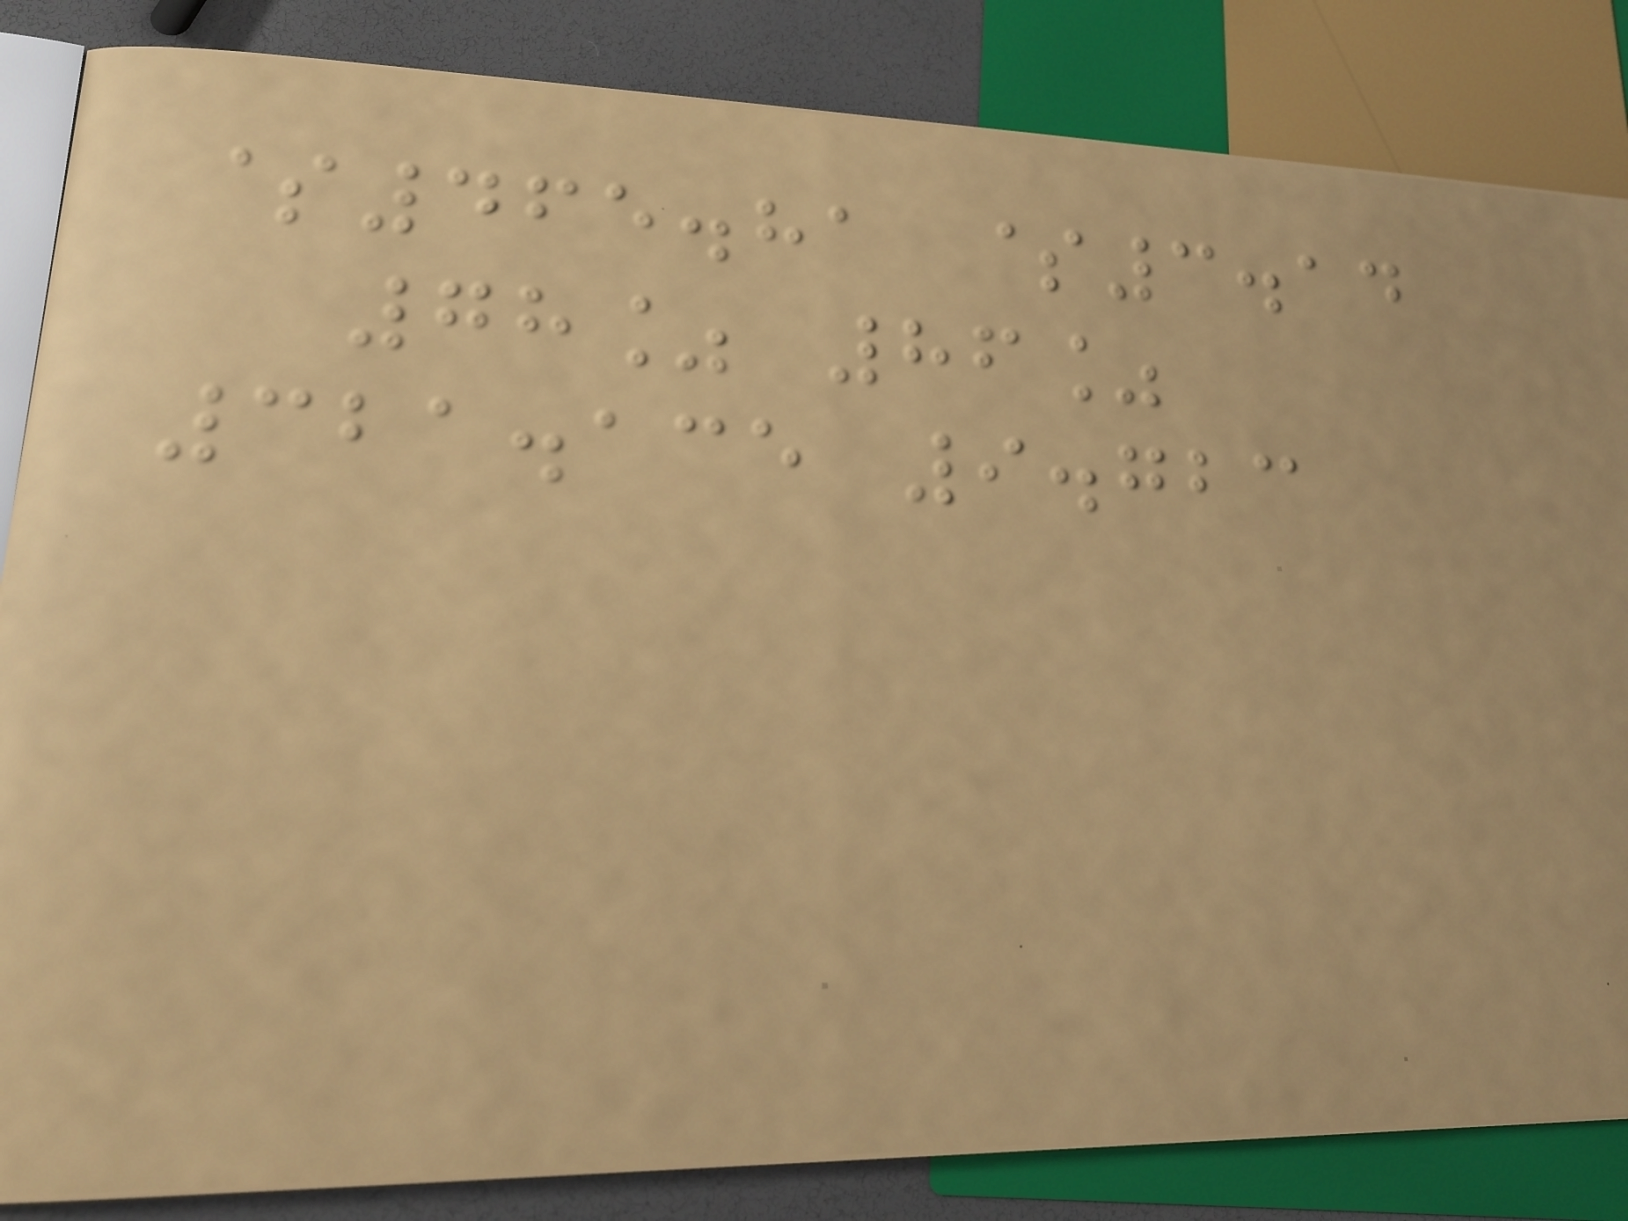$465.81 $3.14
78% 86%
321.135 9.723
